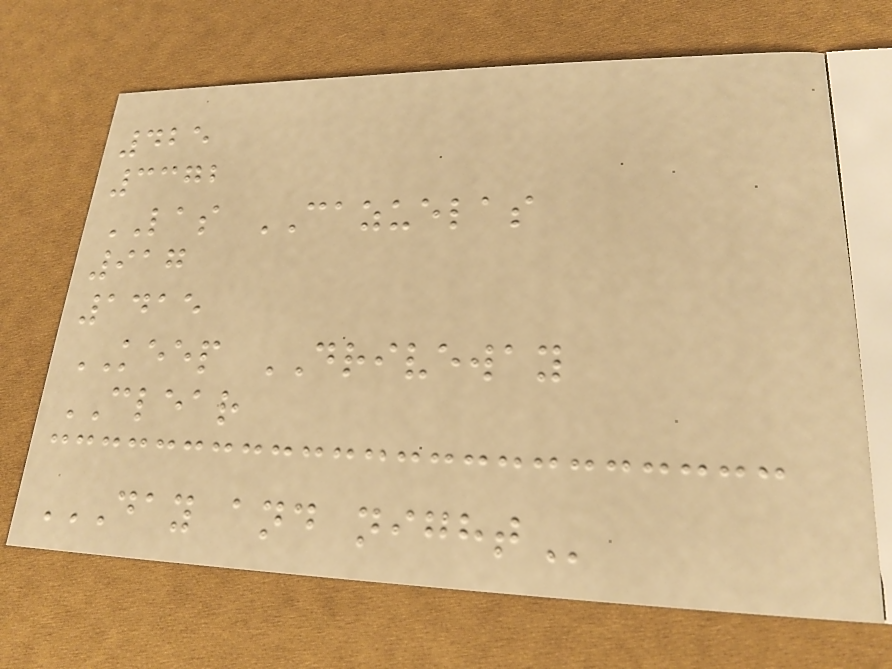425
3372
LAS CAZUELAS
917
1415
KEEP DRIVEWAY
CLEAR
DAY AND NIGHT
